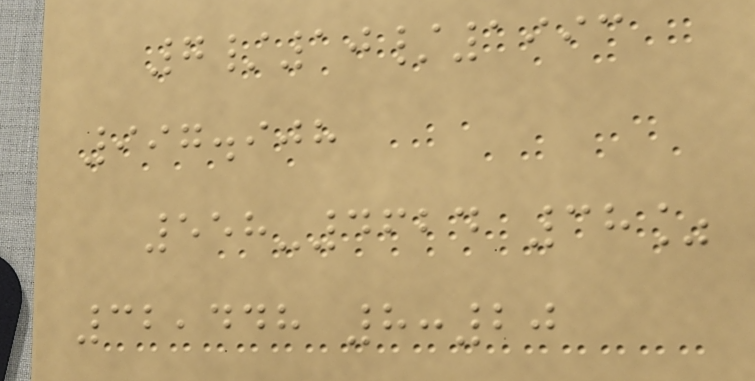7/10/1993
997.908
558-4624 38%
32,448 8:20
